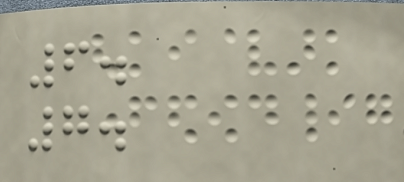6.
7.
